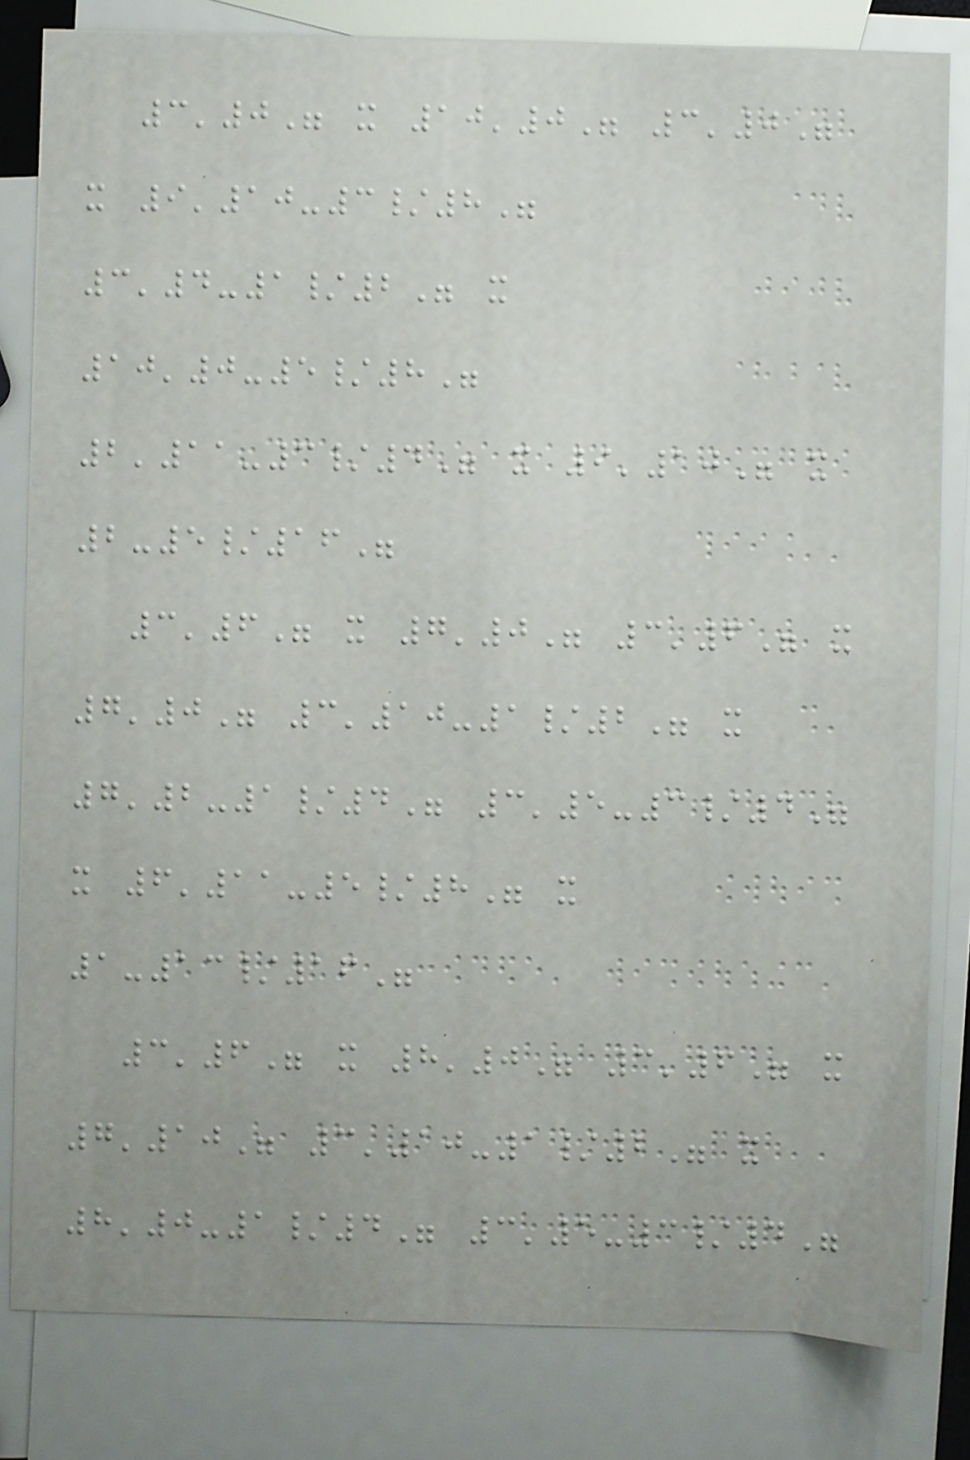3'0" x 10'0" 3'0"
x 9'10-3/8"
3'4-1/2" x
10'0-5/8"
2'11-3/4" x 9'10" x
2-5/16"
3'6" x 7'0" 3'6" x
7'0" 3'10-1/2" x
7'2-1/4" 3'5-3/4"
x 6'11-5/8" x
1-13/16"
3'6" x 8'0" 3'6" x
7'10" 3'10-1/2" x
8'0-1/4" 3'5-3/4"
